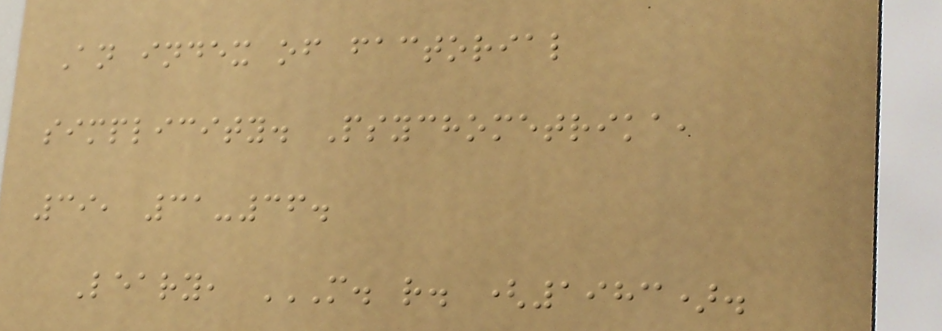An index of factorial
simplicity. Psychometrika,
39, 31-36.
Leary, M. R. (1983).
